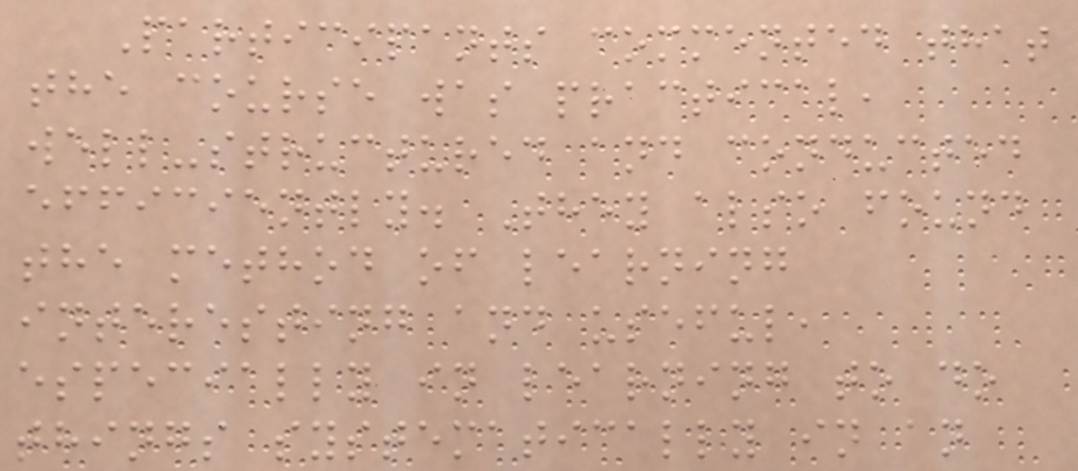Participants commented that
the course was practical,
well-structured and conducted
efficiently. They also found
the method of learning
interesting and useful,
especially in learning to do
things systematically in an
